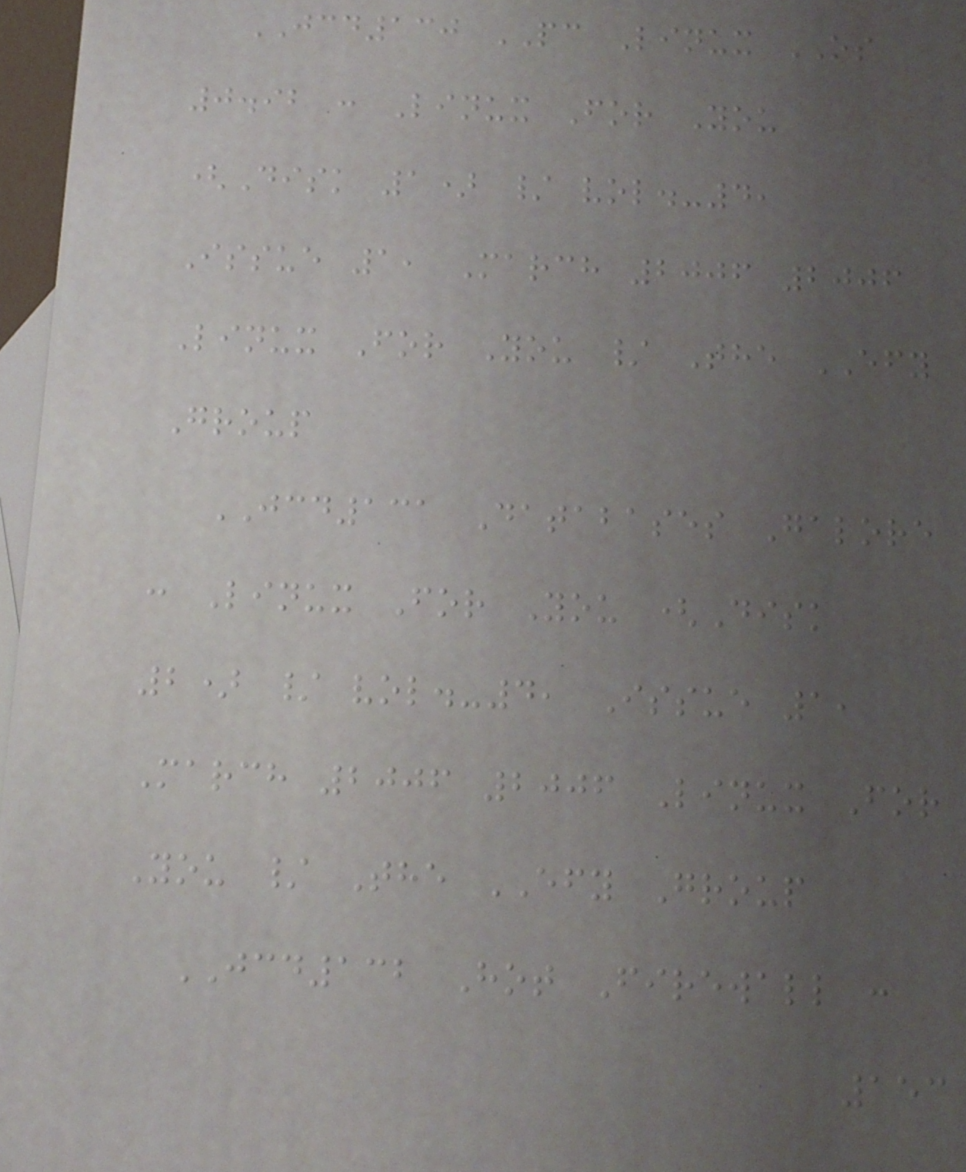JCD130 PC Linux OS
0.92 : Linux For You
(Disk 1) / vol.-4,
Issue 1, March 2006 2006
Linux For You / The EFY
Group
JCD131 Databases Galore
: Linux For You (Disk
2) / vol.-4, Issue 1,
March 2006 2006 Linux For
You / The EFY Group
JCD132 Hot Firewall :
153
